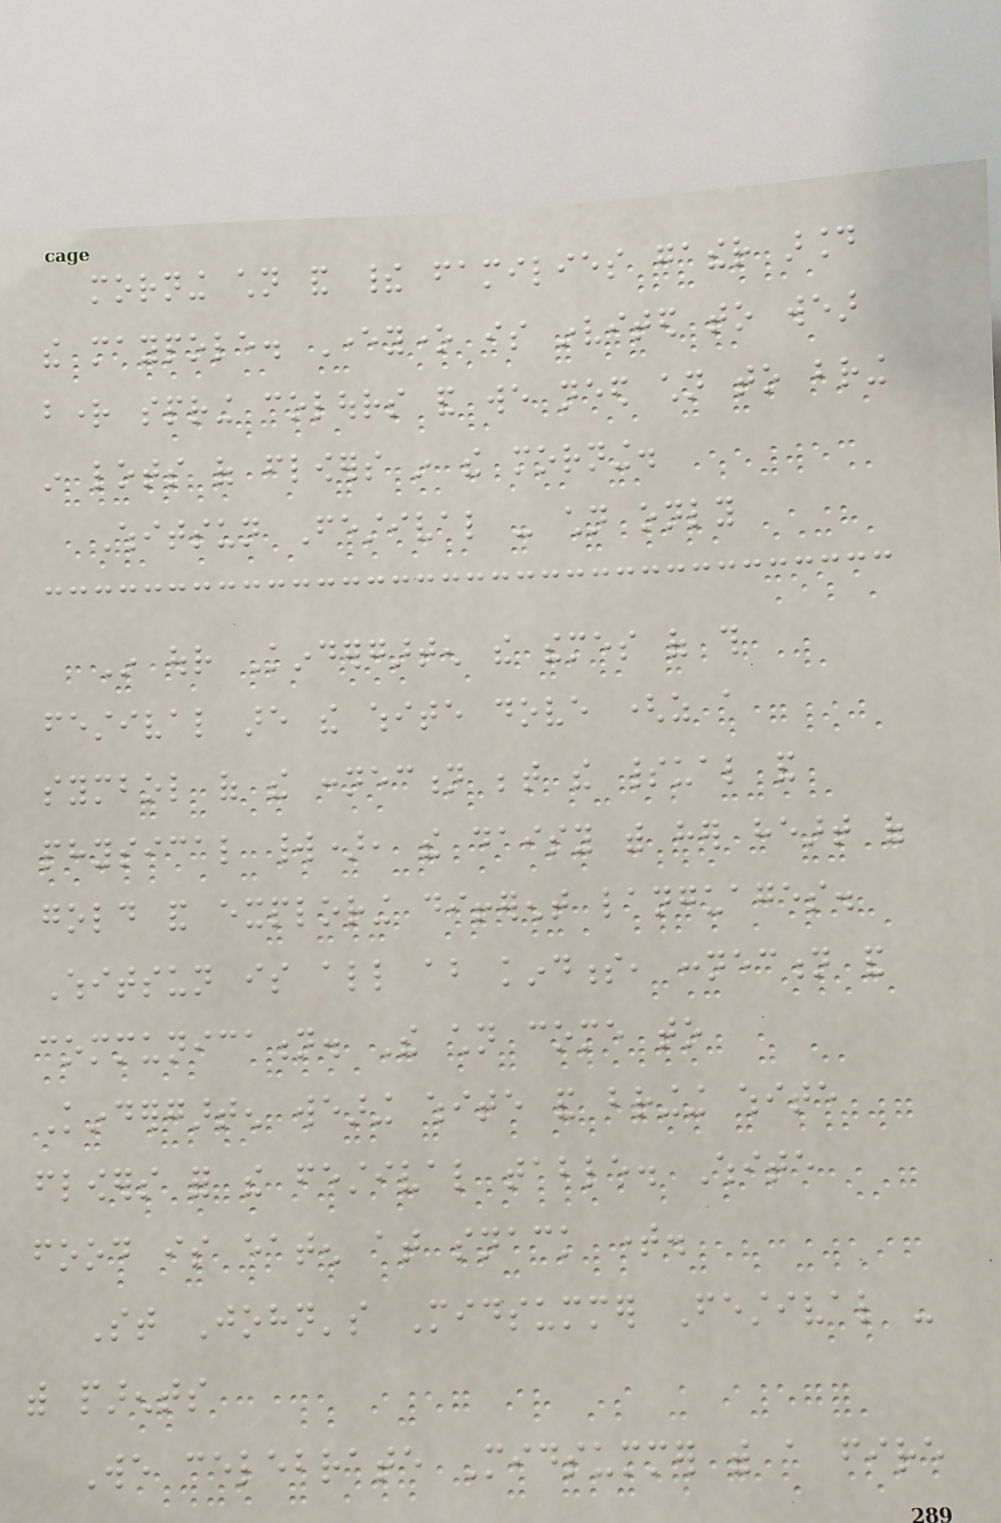morning children and their families gather around
the maypole. Everyone is invited to wear
bright spring colours and we need children to bring
in lots of flowers in the morning.
Whitsun Festival - children only
In our Kindergarten the themes of this
festival are the white dove (as a
symbol of the connection between the spiritual and
physical world), the daisy with her heart of
gold and exploring different languages.
Whitsun is all about kindness, connection and
communication. The children come to
Kindergarten wearing white and bringing white
flowers for the festival table. White
food is eaten at snack time.
St John's Midsummer Festival -
with parents
We celebrate Midsummer with a fire
